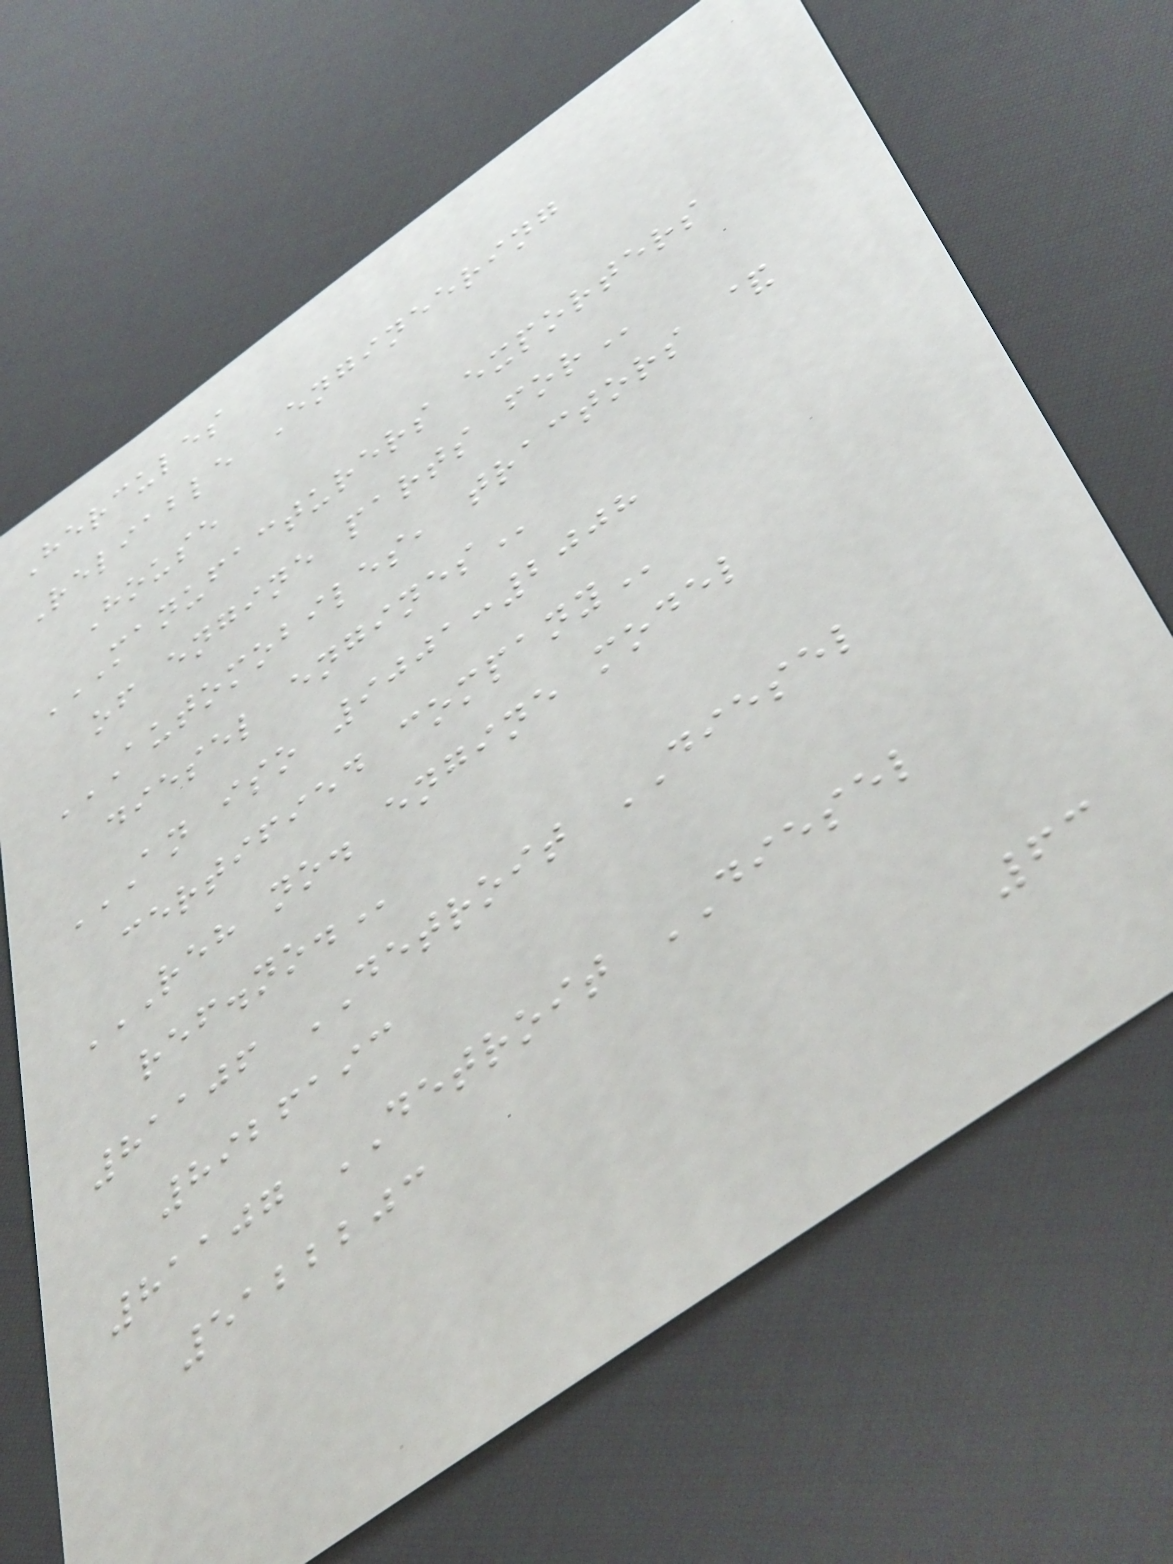Hercules
Reliable Engineering
House
MANUFACTURERS EXPORTERS
OF ENGINE PARTS FOR
AUTOMOBILES, TRACTORS &
DIESEL ENGINES
AN ISO 9001:2008
CERTIFIED COMPANY
REH NO. ENGINE MODEL
REF.NO.
81106 DETROIT DIESEL
8926193
81107 DETROIT DIESEL
5122203
63
